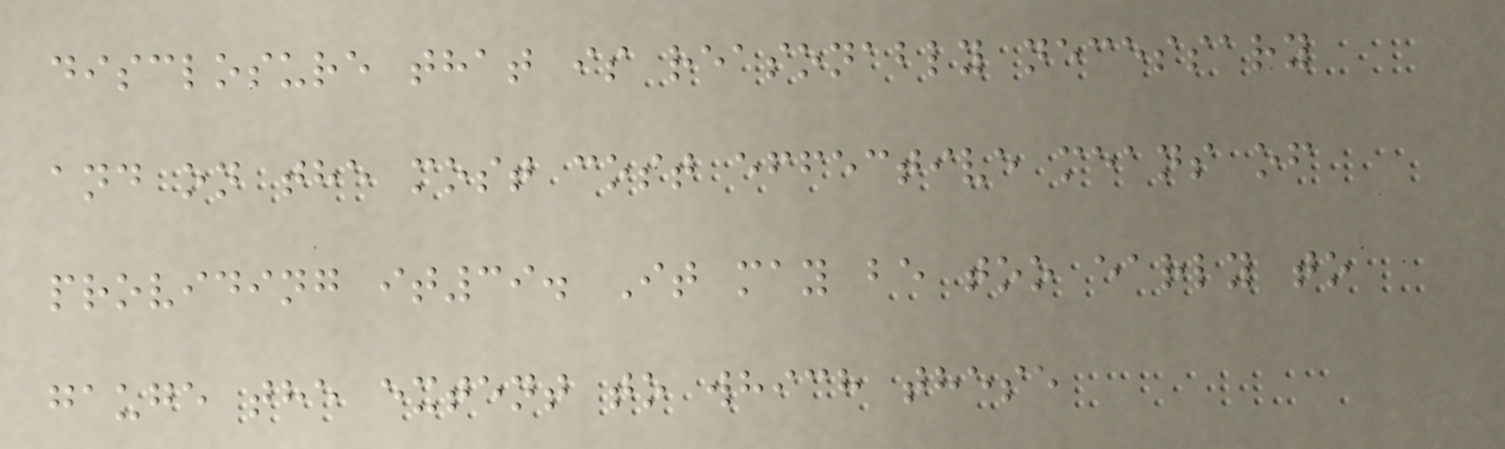disclosure that is reasonably necessary
and on the most cost effective means of
providing it39. It may be too early to
gauge the extent to which these
